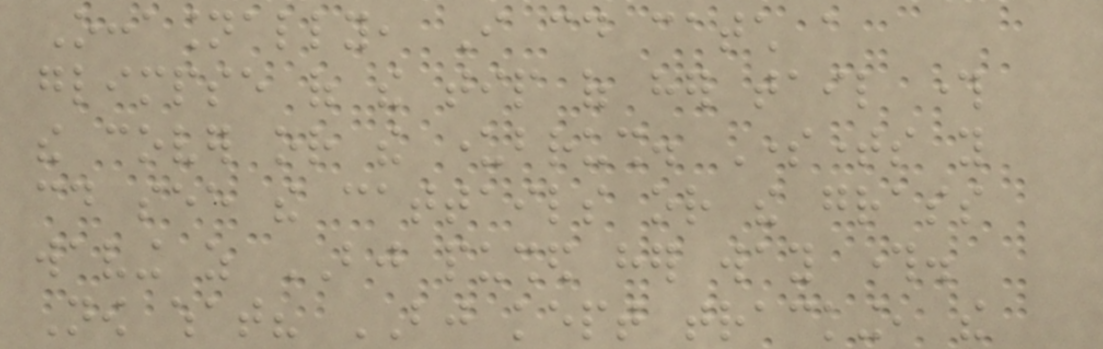Occasionally, I could catch a
glimpse of the tip of her tail through
the cover or the underbrush. Sometimes you
could see the cattails or the grass
waving as BJ pushed her way through.
Now what? BJ kept tracking, the
